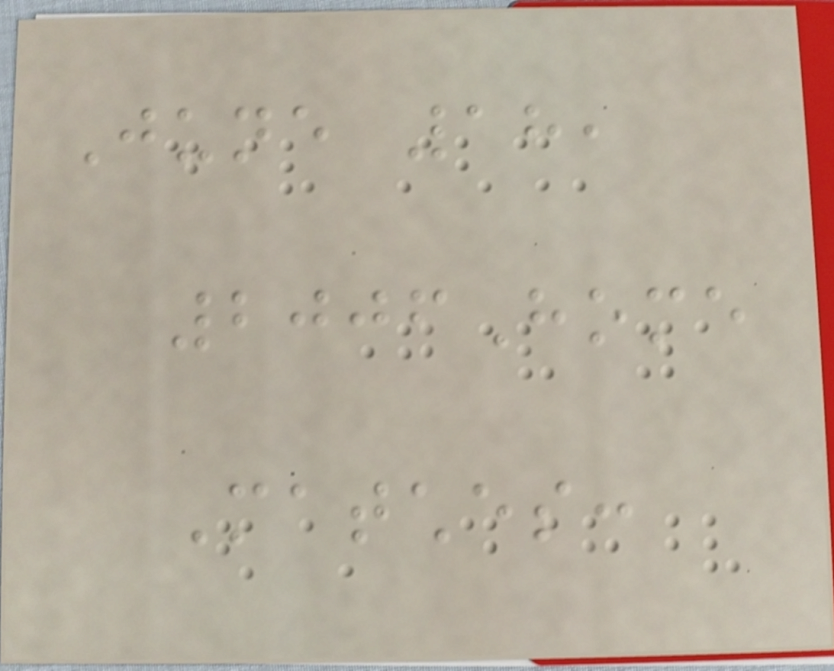June 18,
2006Home
Matches:
